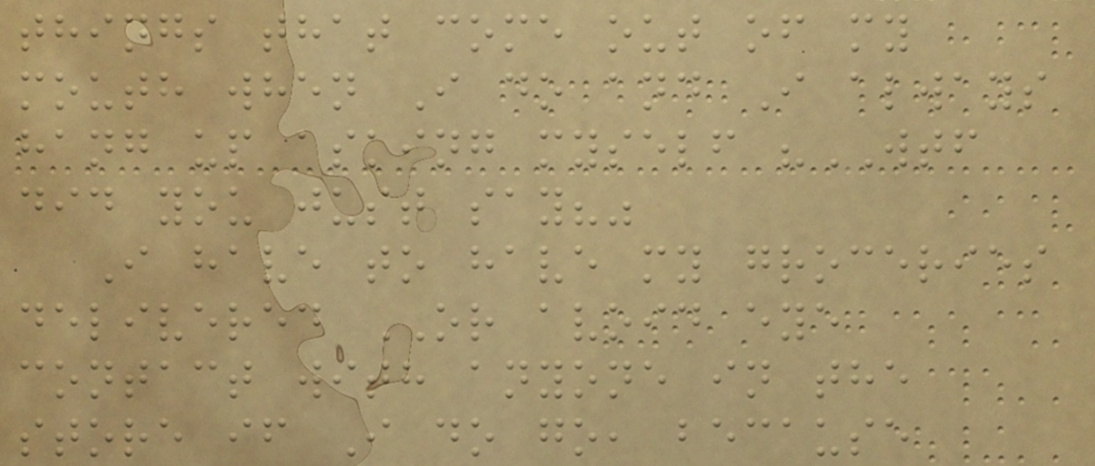things that come out of my
mouth when I do and I always
hang up asking myself "WTF
did you just say?"
I have to have my groceries
delivered OR avoid eye
contact with anyone in the
store if I do go, because
